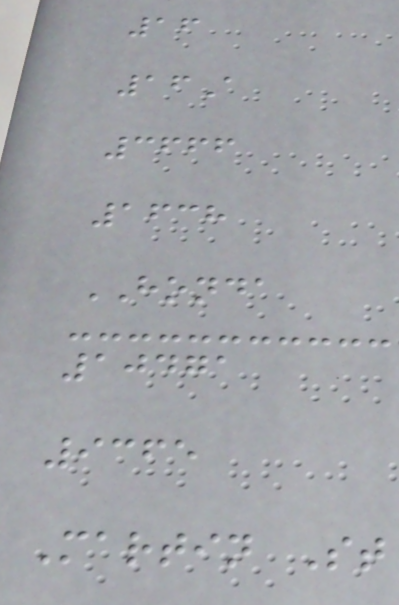16
16A
3666
1638
HONDA
10471
9365
Martin St
